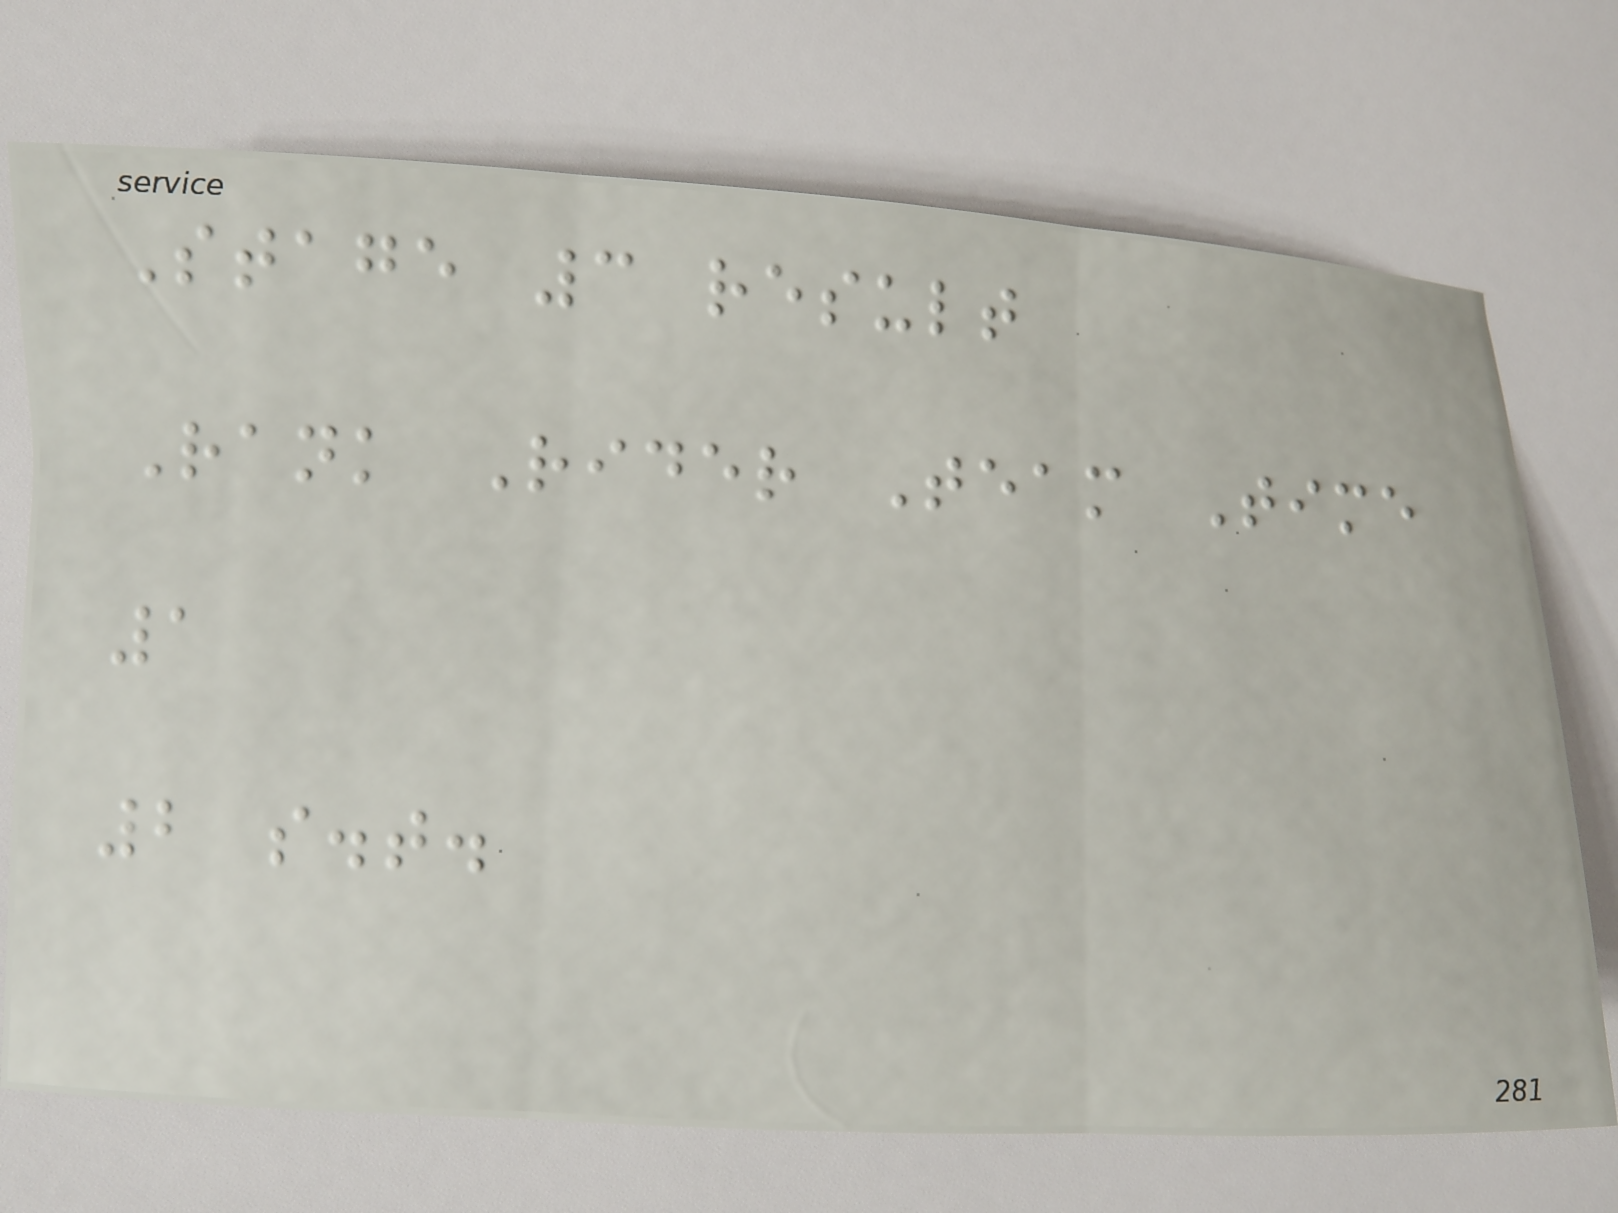Stage 3 result
Rank Rider Team Time
1
2 s.t.
